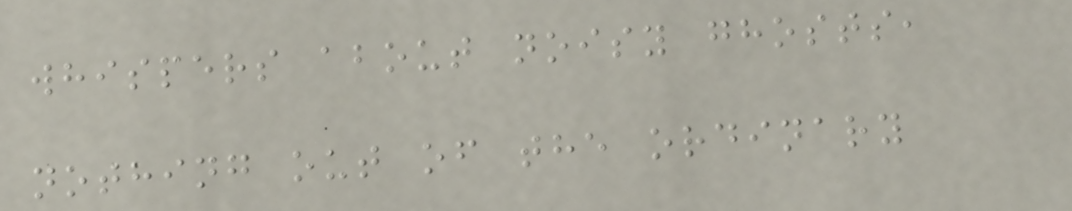whispers about noisy ghosts,
nothing out of the ordinary
